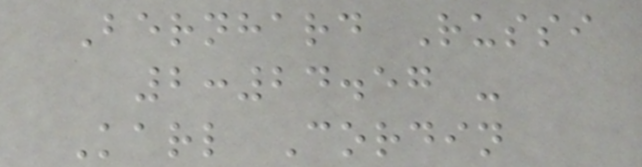Bernhard Russi
2:24.57 -
Karl Cordin
